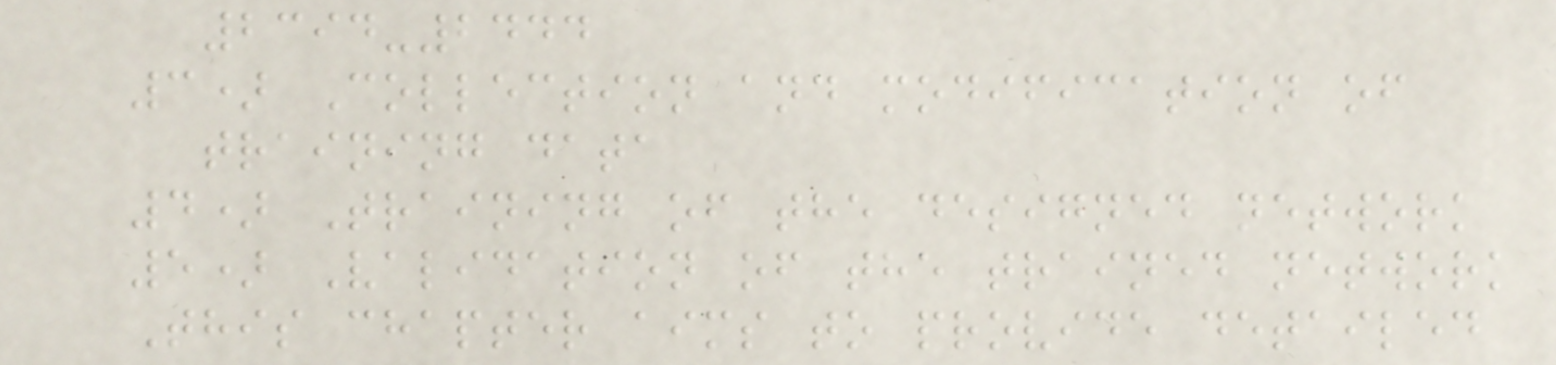2394-2444
3) Collection and modification of
training data
4) Training of the designed network
5) Validation of the trained network
This chapter aims to provide detailed
